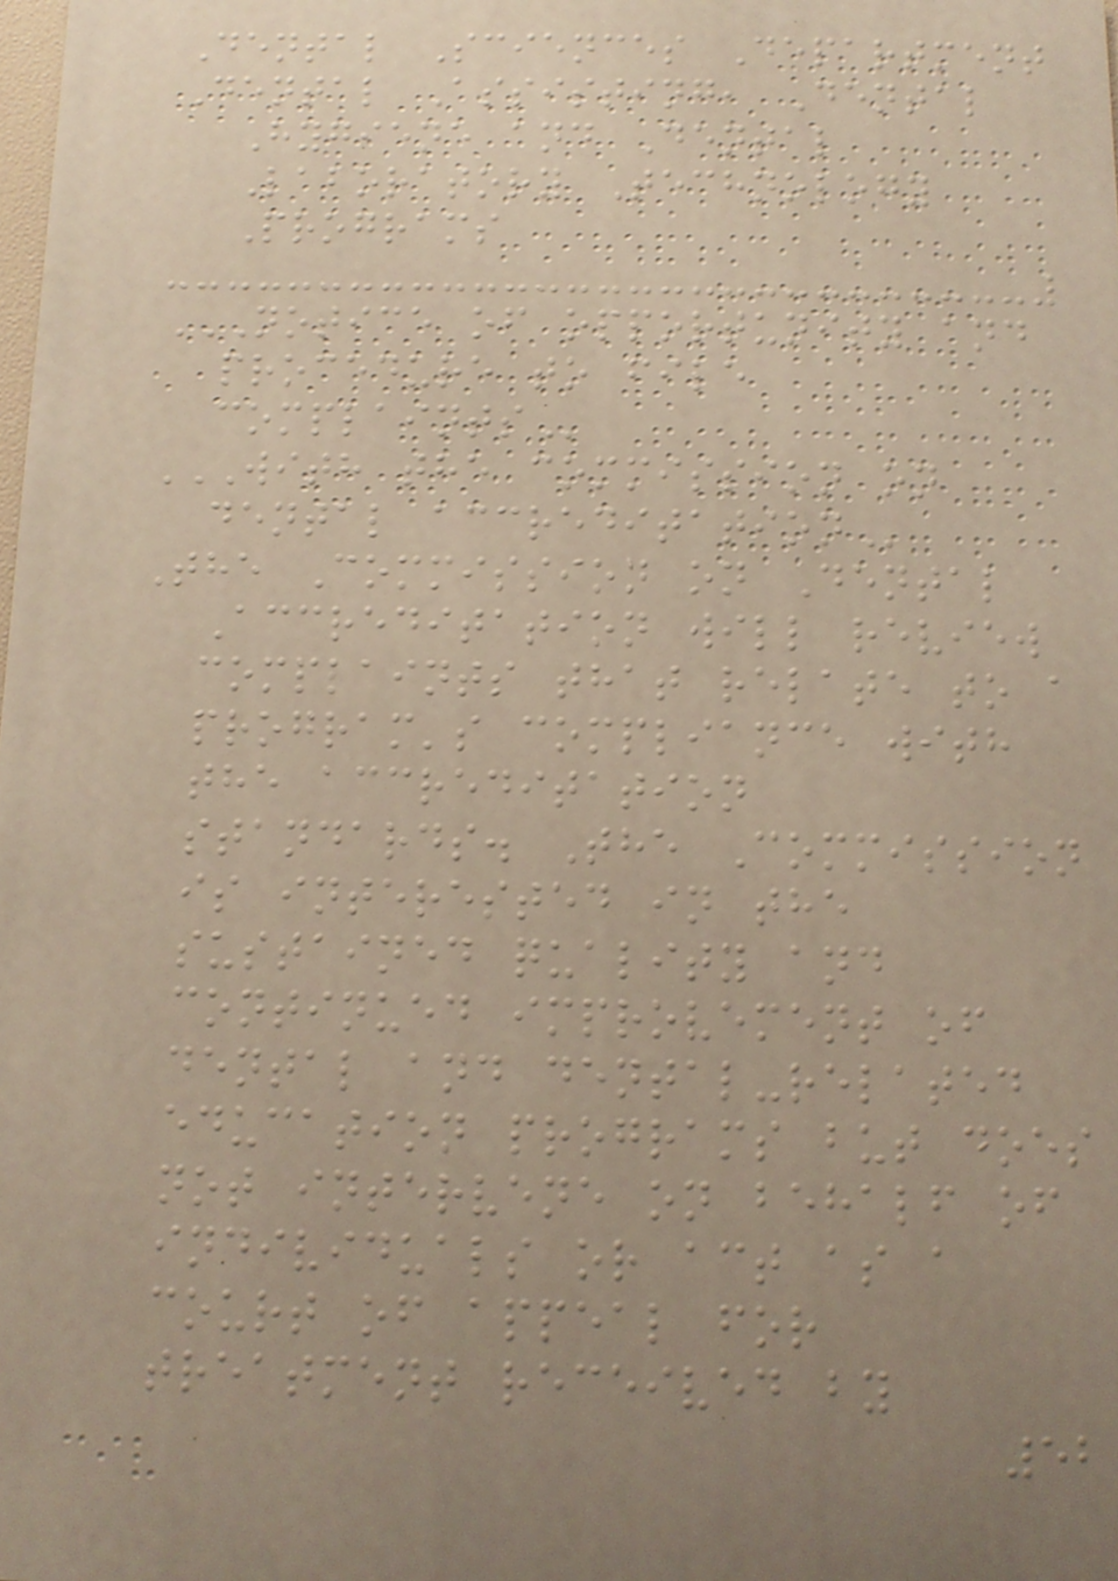Dental Sciences Department
Dental Assisting, Dental
Hygiene and Dental
Laboratory Technology
Programs
NOTICE OF OPPORTUNITY AND
PROCEDURE TO FILE
COMPLAINTS
WITH THE COMMISSION ON
DENTAL ACCREDITATION
The Commission on Dental
Accreditation will review
complaints that relate to a
program's compliance with
the accreditation
standards. The Commission
is interested in the
sustained quality and
continued improvement of
dental and dental-related
education programs but does
not intervene on behalf of
individuals or act as a
court of appeal for
treatment received by
52
